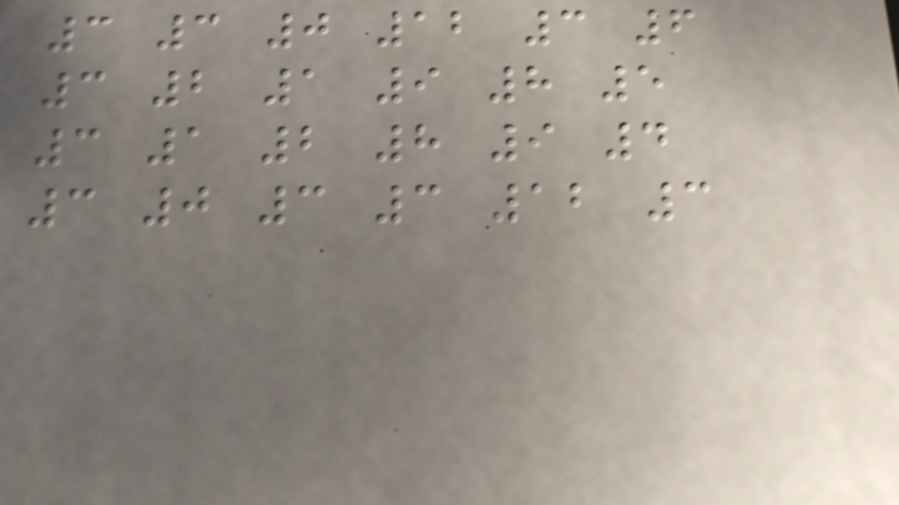3 3 0 12 3 6
3 2 1 9 8 5
3 1 2 8 9 4
3 0 3 3 12 3
